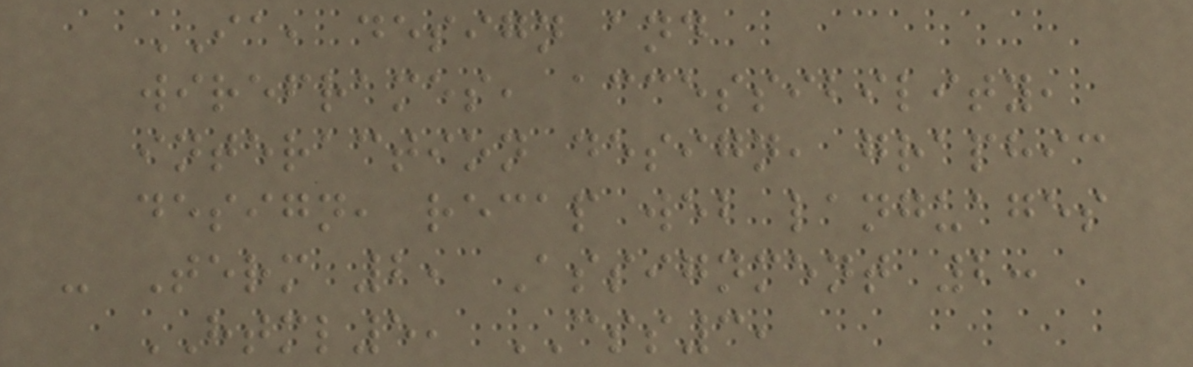IA, design and
wireframes, accessibility,
interaction design, graphic
design, recap web languages
- Term 2, Assignment 2:
HTML5, CSS3,
